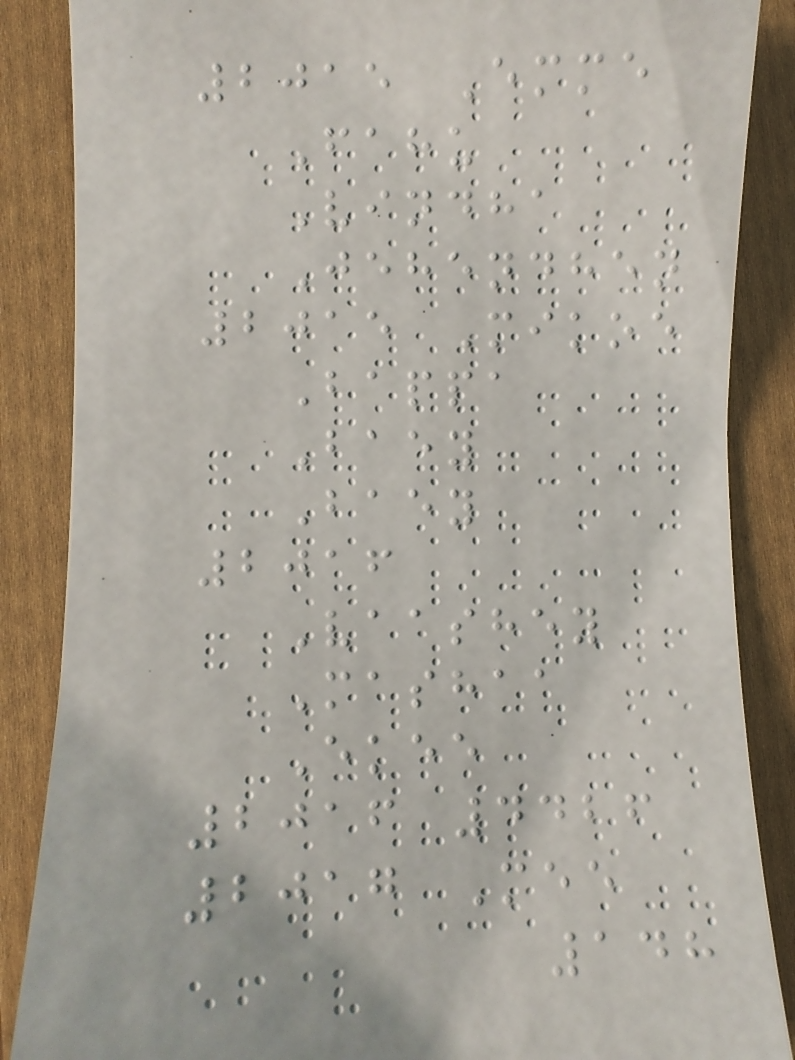2015 Emme
Fahu
Vindha
Jehendhen
2015 Mikoe
Bappa
Baey
Baey
2016
Vaashey
Mashaa
Ekee
2016 4426
2017 Mee
148
